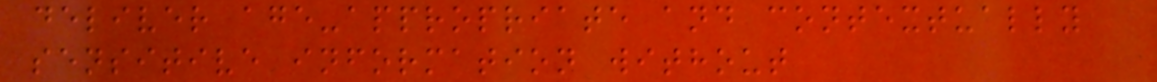deliver age-appropriate and contextually
sensitive information without
